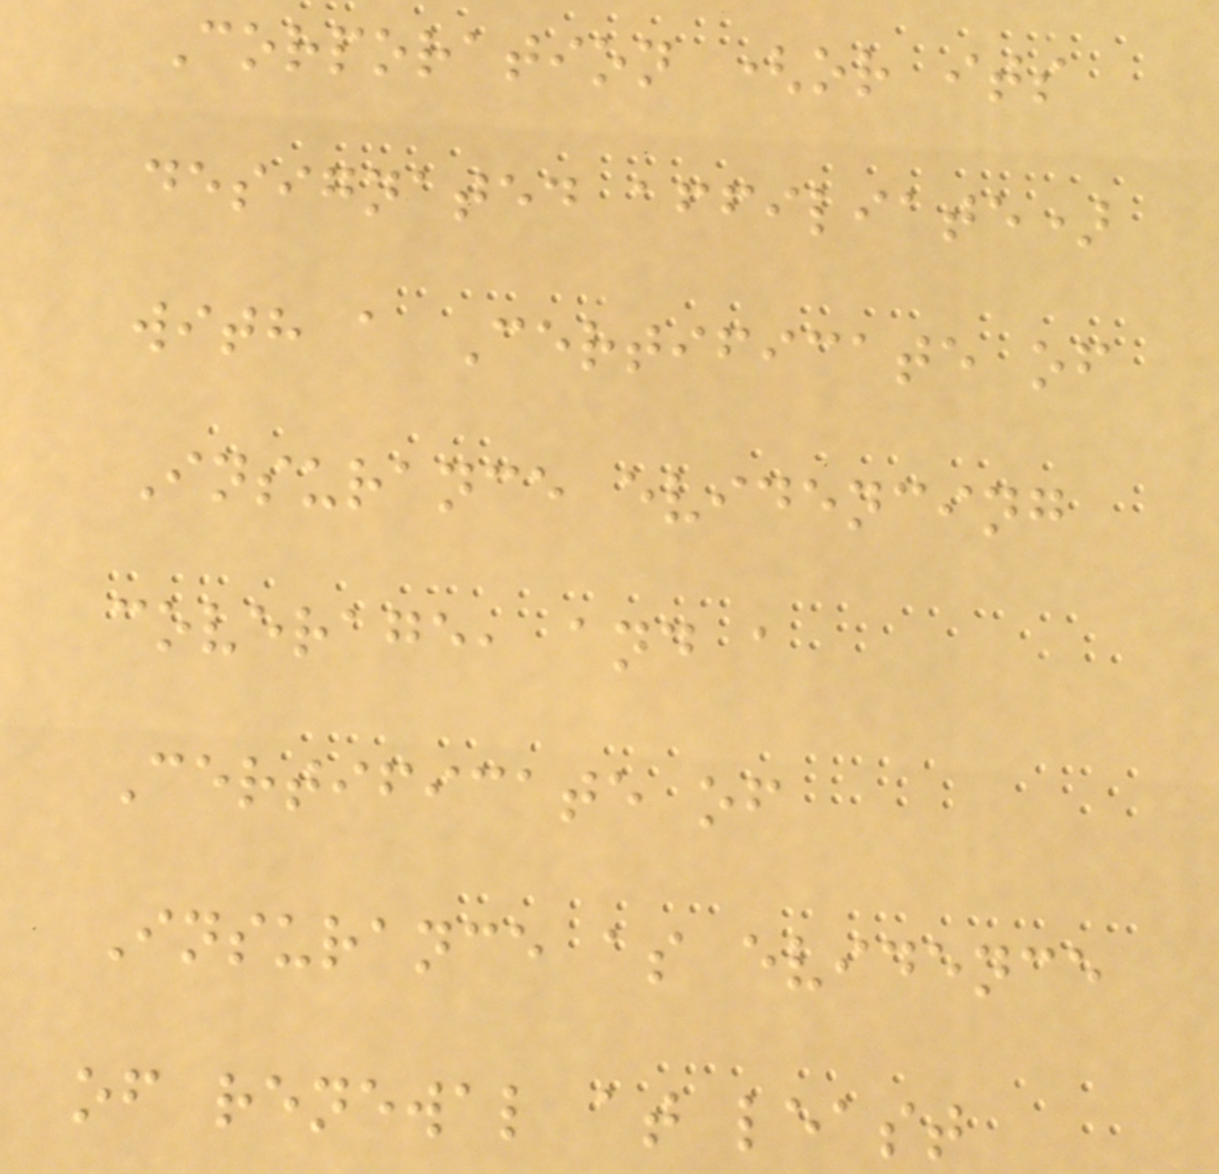Corporation (or its
designated affiliate)
with a Certificate of
Insurance evidencing
coverage, and a
Certificate of
Insurance as evidence
of renewal at least
